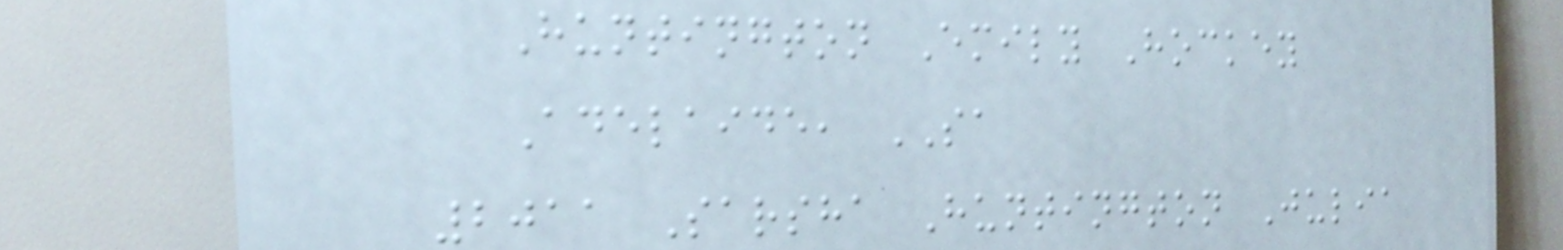Huntington Emily Hockey
Adelaide, SA
2011 Sarsha Huntington Julia
